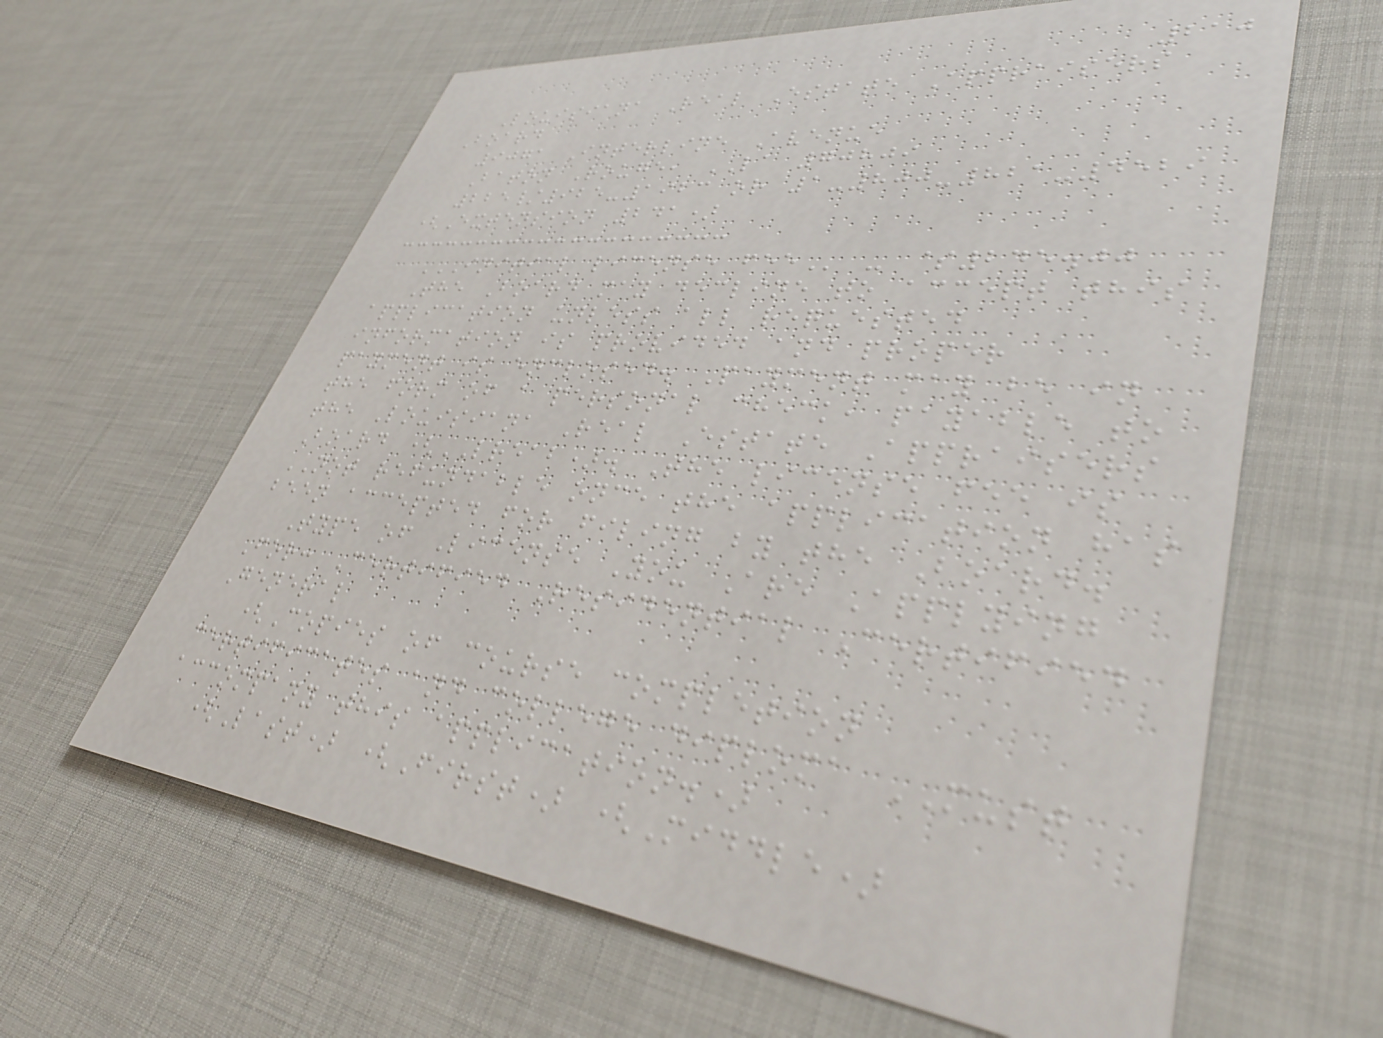210
Louisiana Real Estate Appraisers
Board
9071 Interline Avenue
Baton Rouge, LA 70809
225/925-1923 or 1-800-821-4529
(Extension 241)
INITIAL LICENSE FEE - $245.00
The Board may decline to accept this
application unless all requested
information is provided and proper
payment is enclosed. Payment may be in
the form of a personal check, payable to
the Louisiana Real Estate Appraisers
Board (LREAB). The license fee is
NOT refundable once the application has
been accepted for filing by the Board.
Type of License You Are Applying
For: Certified Residential Certified
General
(Copies of course completion
certificates and college diploma MUST
accompany this application.)
(Last) (First) (Middle)
